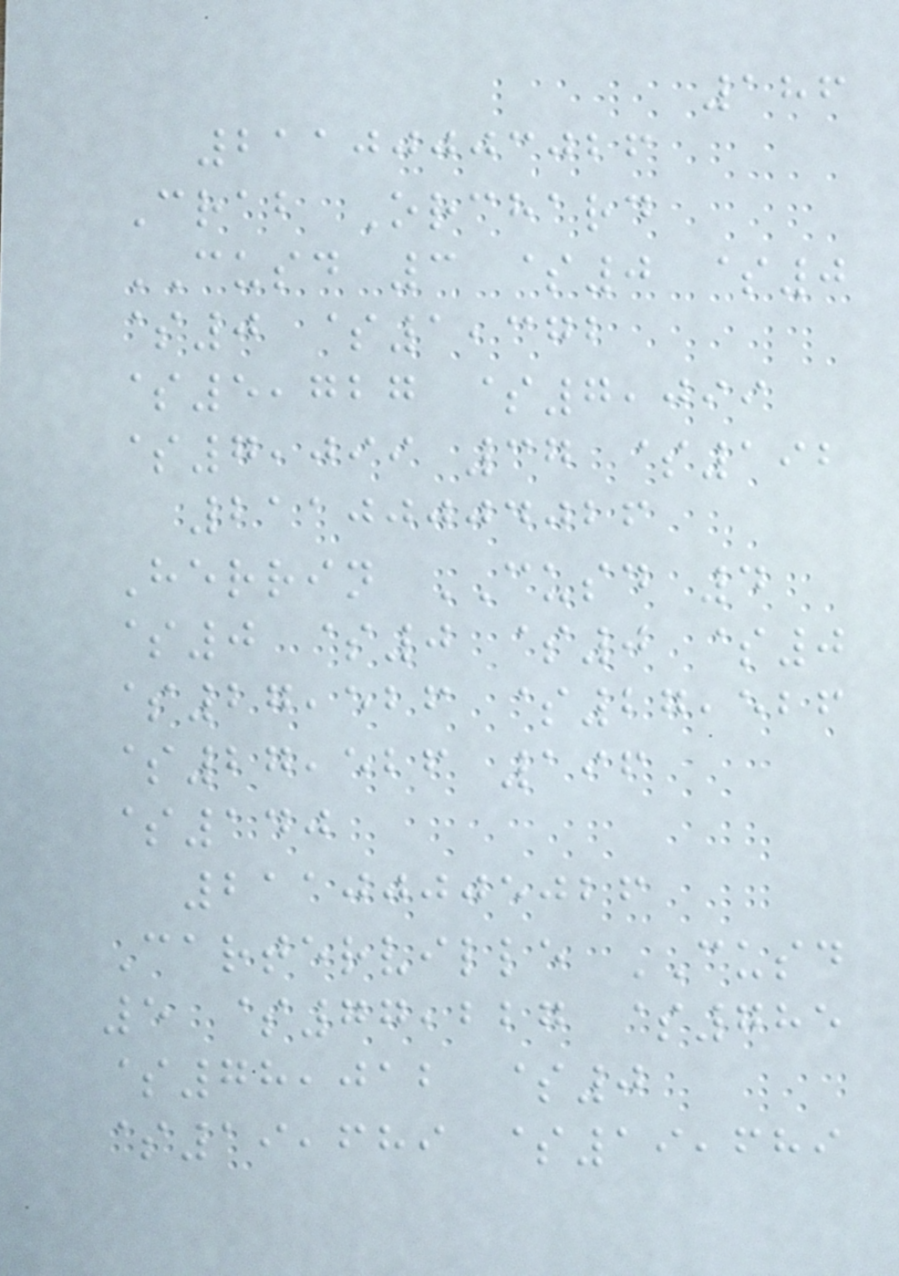186
21100003026
Crab Orchard
CUSD 3 $0 $0
$0 $1,372
$5,727 $7,099
$7,099 37 $192
21100004026
Herrin CUSD 4
$0 $0 $0 $0
$27,526 $27,526
$27,526 196
$140
21100005026
Carterville CUSD
5 $77,227 $785
$78,012 $0
$19,689 $19,689
